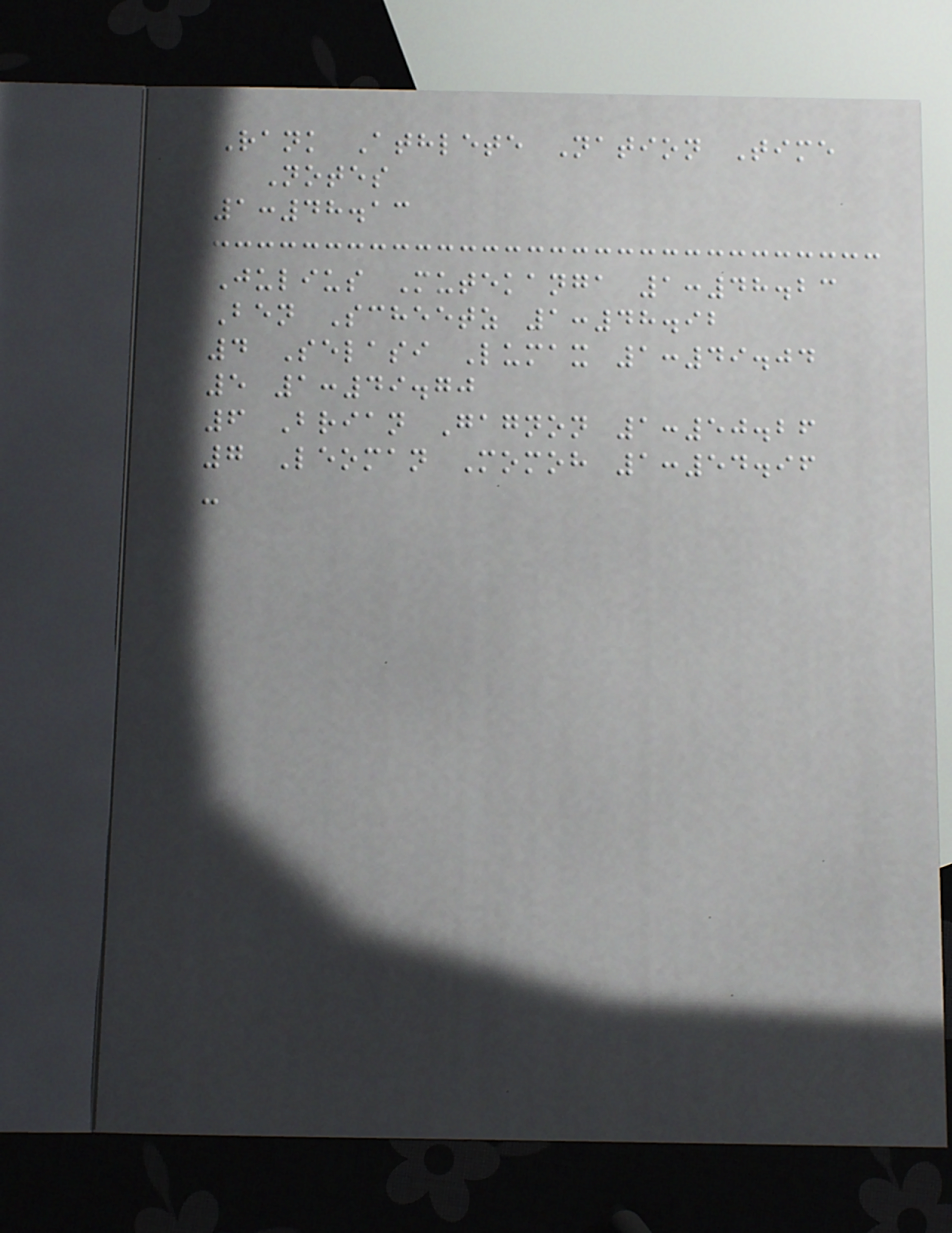Rank Athlete Nation Time
Notes
1:48.13
Julius Mutekanga 1:48.23
Ben Scheetz 1:48.92
4 Selasi Lumax 1:49.04
5 1:49.70
6 Brian Gagnon 1:50.26
7 Leoman Momoh 1:54.96
-
